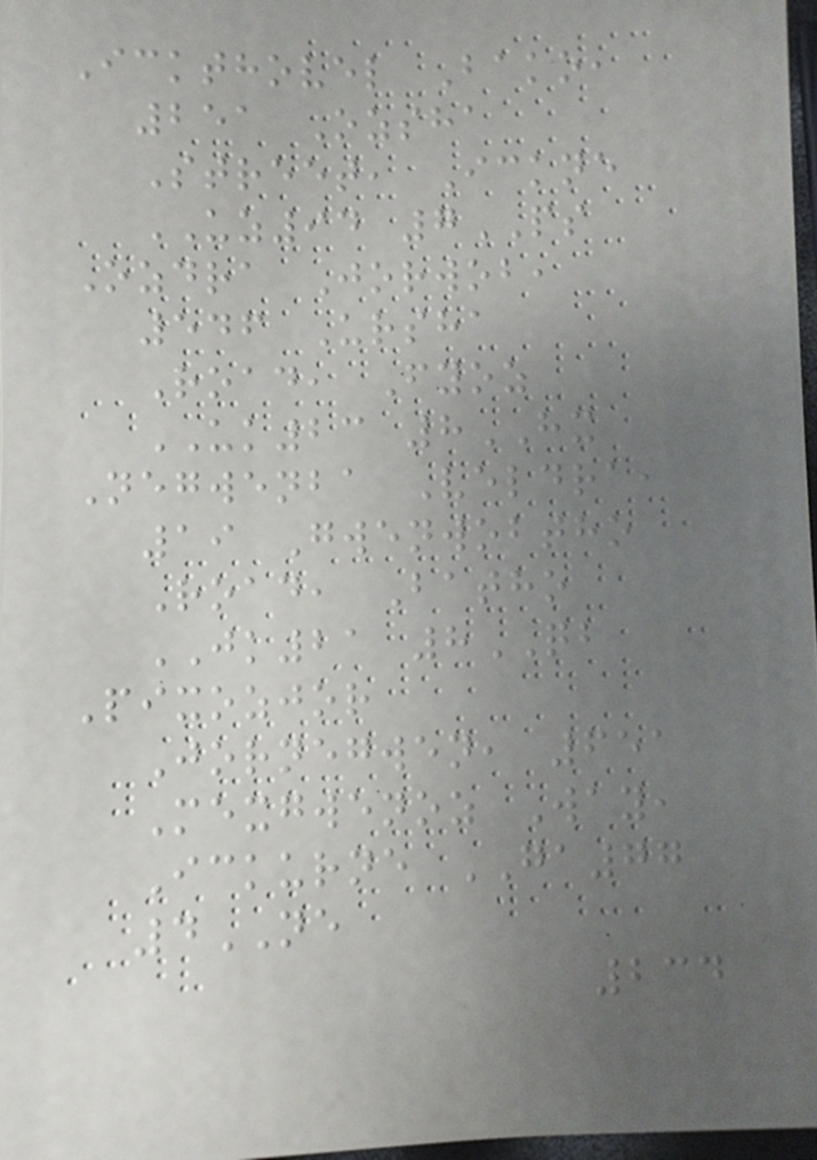Ickthovel Bako,
251 Ozsha
Street, Ickne
UZ94 7PS
Ozdra Jorwob,
546 Ursha
Road, Fyoz
UK23 8HX
Negwenba Veldra,
19 Gwenwobtho
Road, Batho
JK21 8QB
Pixozjor
Jornegwen, 651
Mexgwenoz Way,
Ickurne GA77
4NE
234
